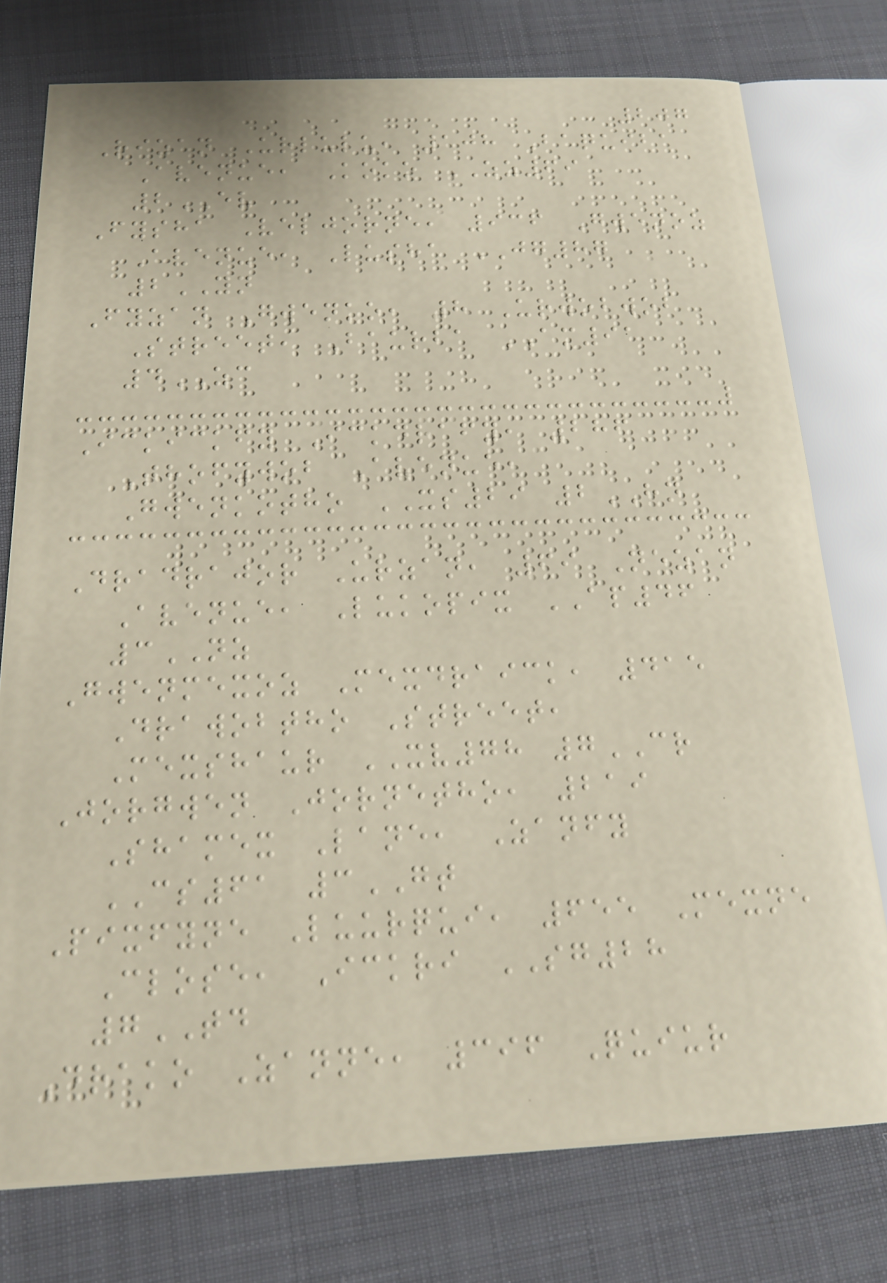207
Rizan Urlulu, 108 Baquiba
Avenue, Koko ZZ69
2EV
Fysha Veljorne, 936 Gwenoz
Avenue, Lusha JG87
2YN
Fyzan Gwenko, 8 Urwobwob
Street, Baurba AM91
4ZC
Ickickfy Ickdrafy, 286
Thofywob Avenue,
Gwenkotho XS29 2HN
Dradrajor Urzan, 69 Nezan
Avenue, Lukopix AP46
3NZ
Gwenmexoz Mexdraick, 415
Drawobtho Street,
Mexshaur XV78 7CR
Jorgwen Jornetho, 219
Shamex Lane, Zanfy
CS61 3GT
Pixfyne Luurqui, 655 Mexne
Close, Ickri SG28
7TD
Drako Zanne, 396 Quiur
